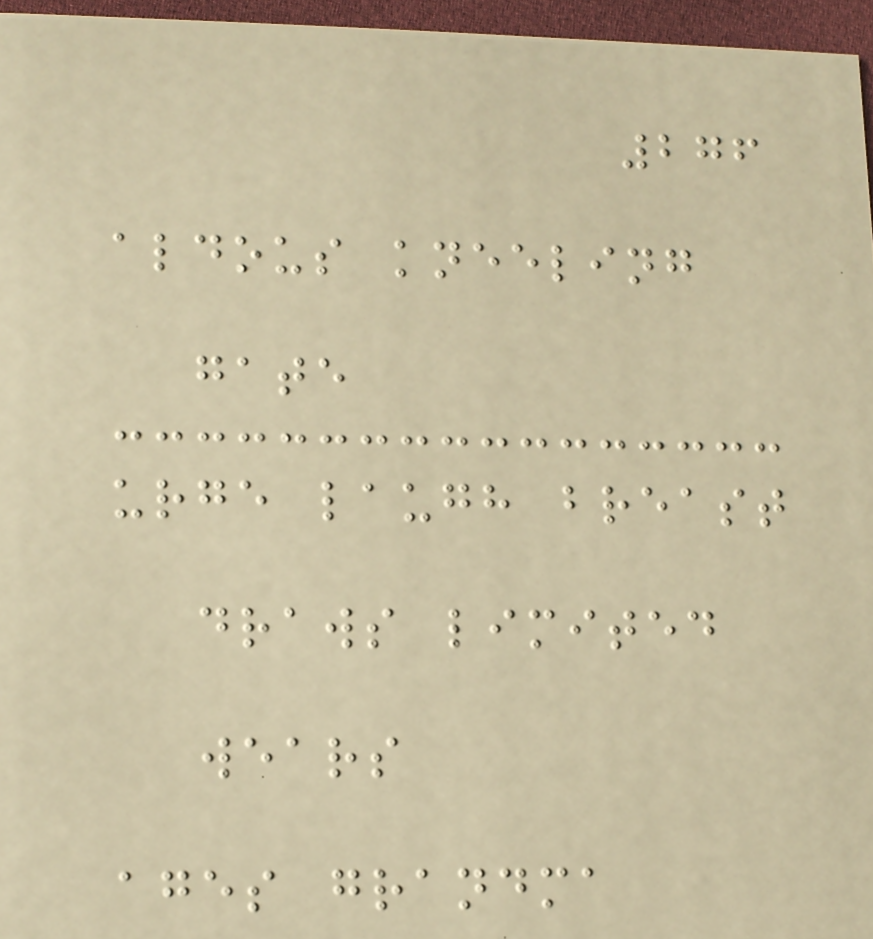276
aldous kneeling
gate
urge laugh breast
draws limited
wears
ages grandma
